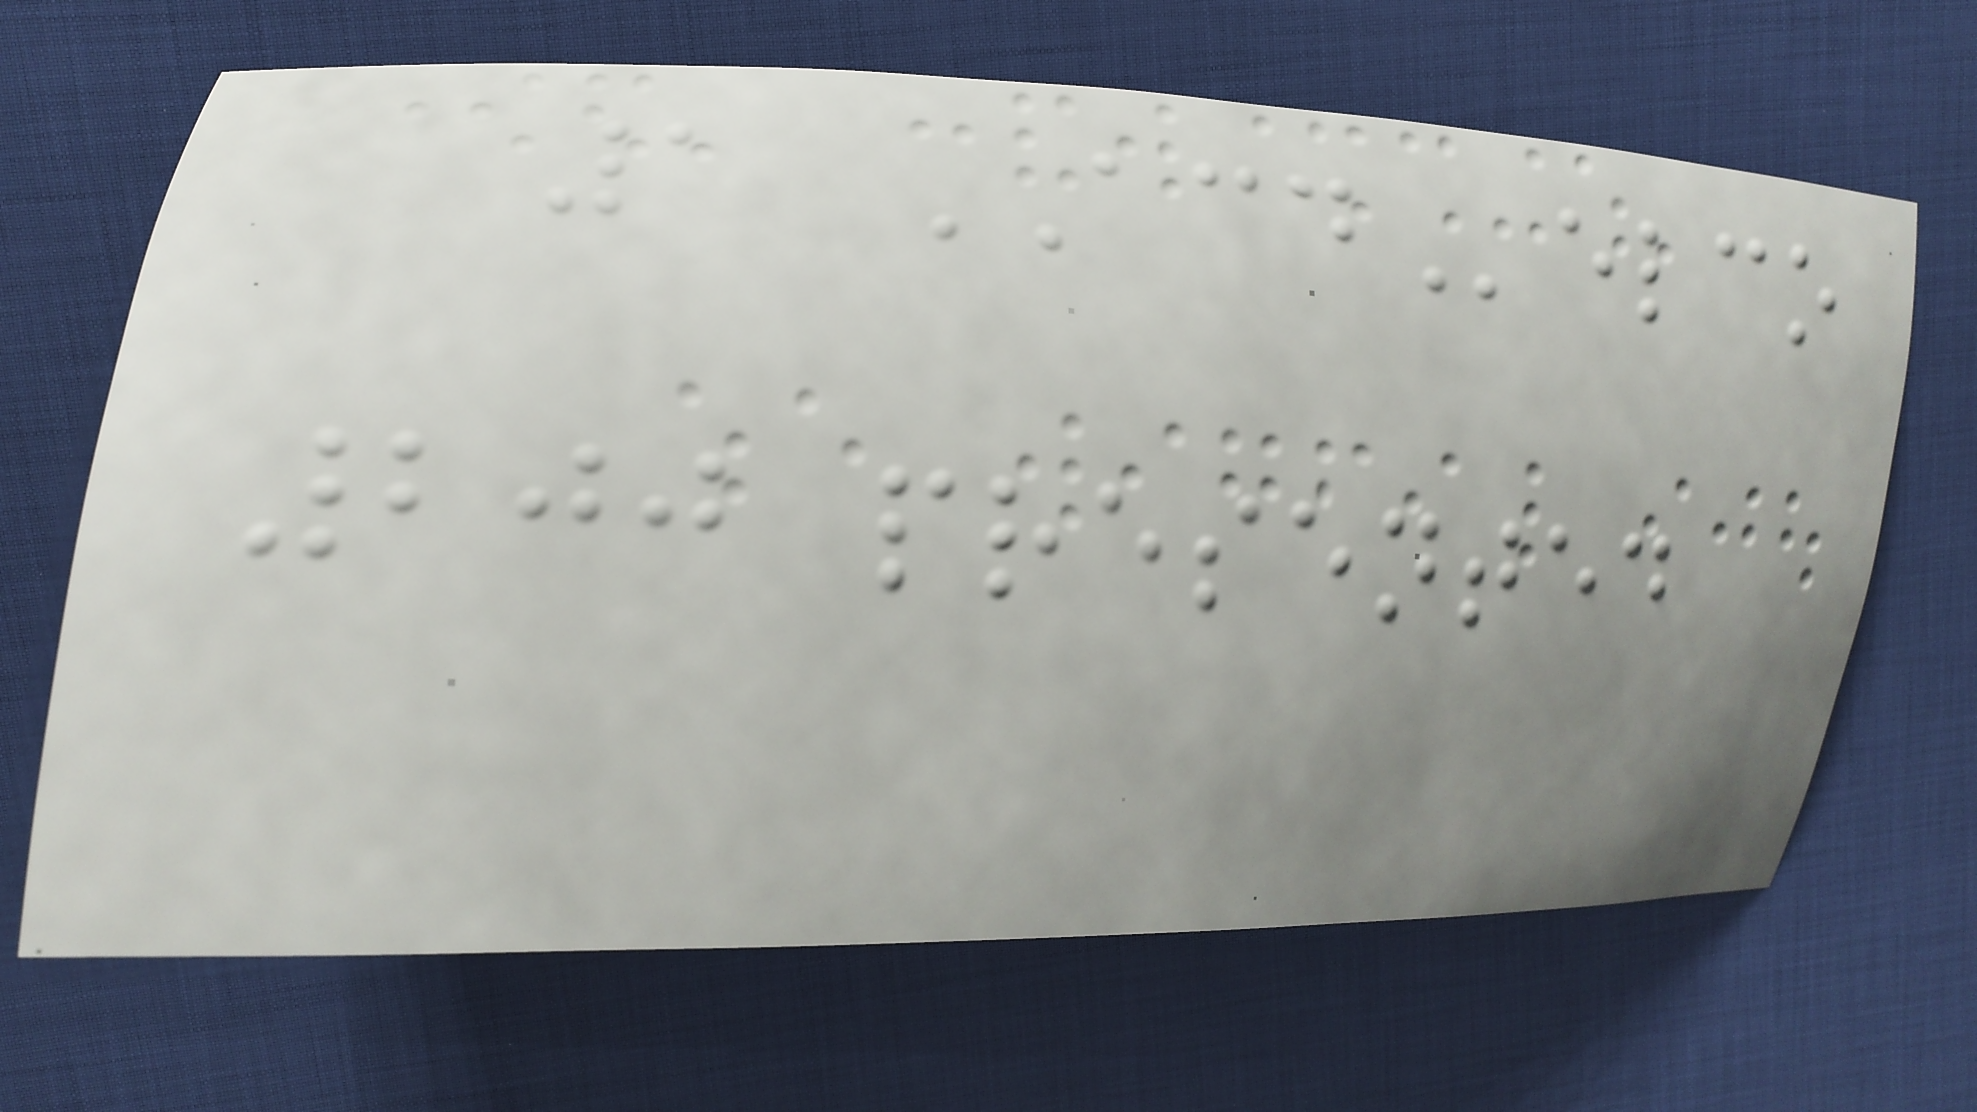1 ACDelco
200 presented
